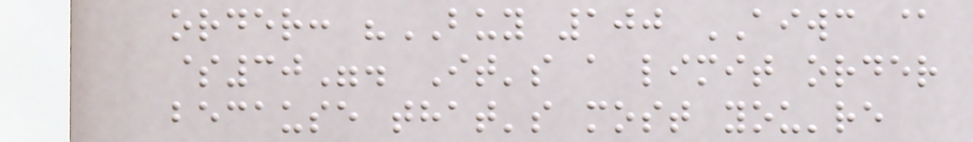order: "BUY 100 AIWC @
$30". It's a limit order
because that's most you're
